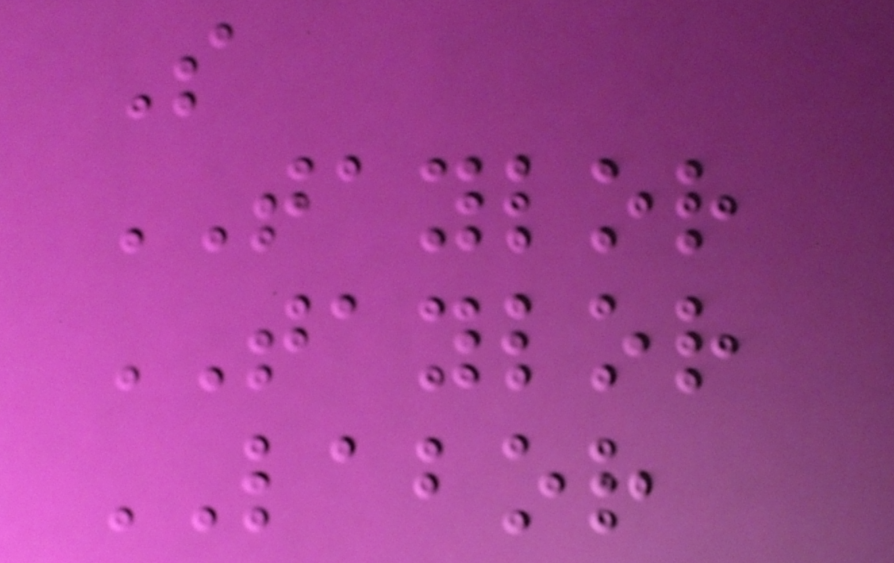S
TAYLOR
TAYLOR
LABOR
